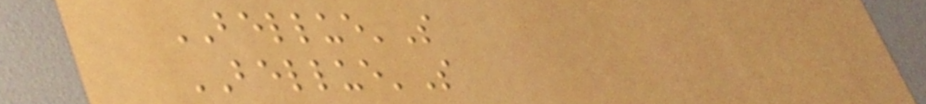BELLUE'S
BELLUE'S
